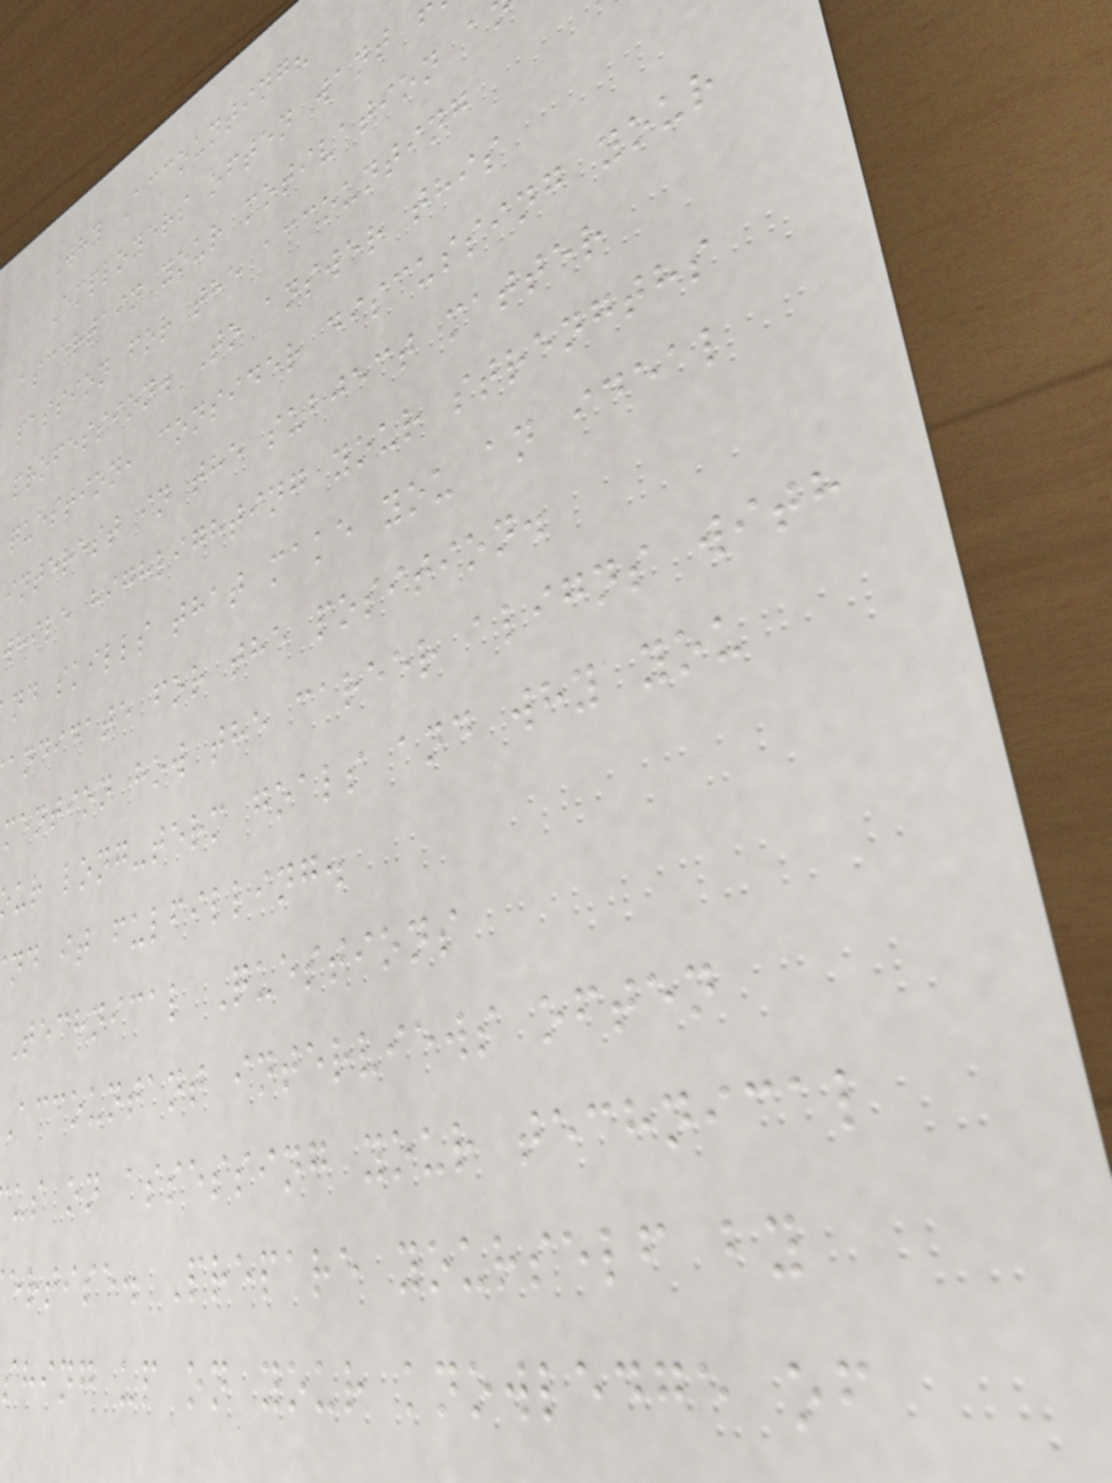Why Accounting?
Employers often want
ascertain your motivation a
passion for the accounting
profession. To answer this
question, consider discussing your
interest in the subject matter
while highlighting your strengths
nd skills that make you an ideal
andidate for the position.
mention how the career aligns with
ur long-term goals and why you
nd it fulfilling.
Technical Questions
Accountant interviews often
us on assessing your technical
ertise. Prepare yourself by
shing up on your knowledge of
